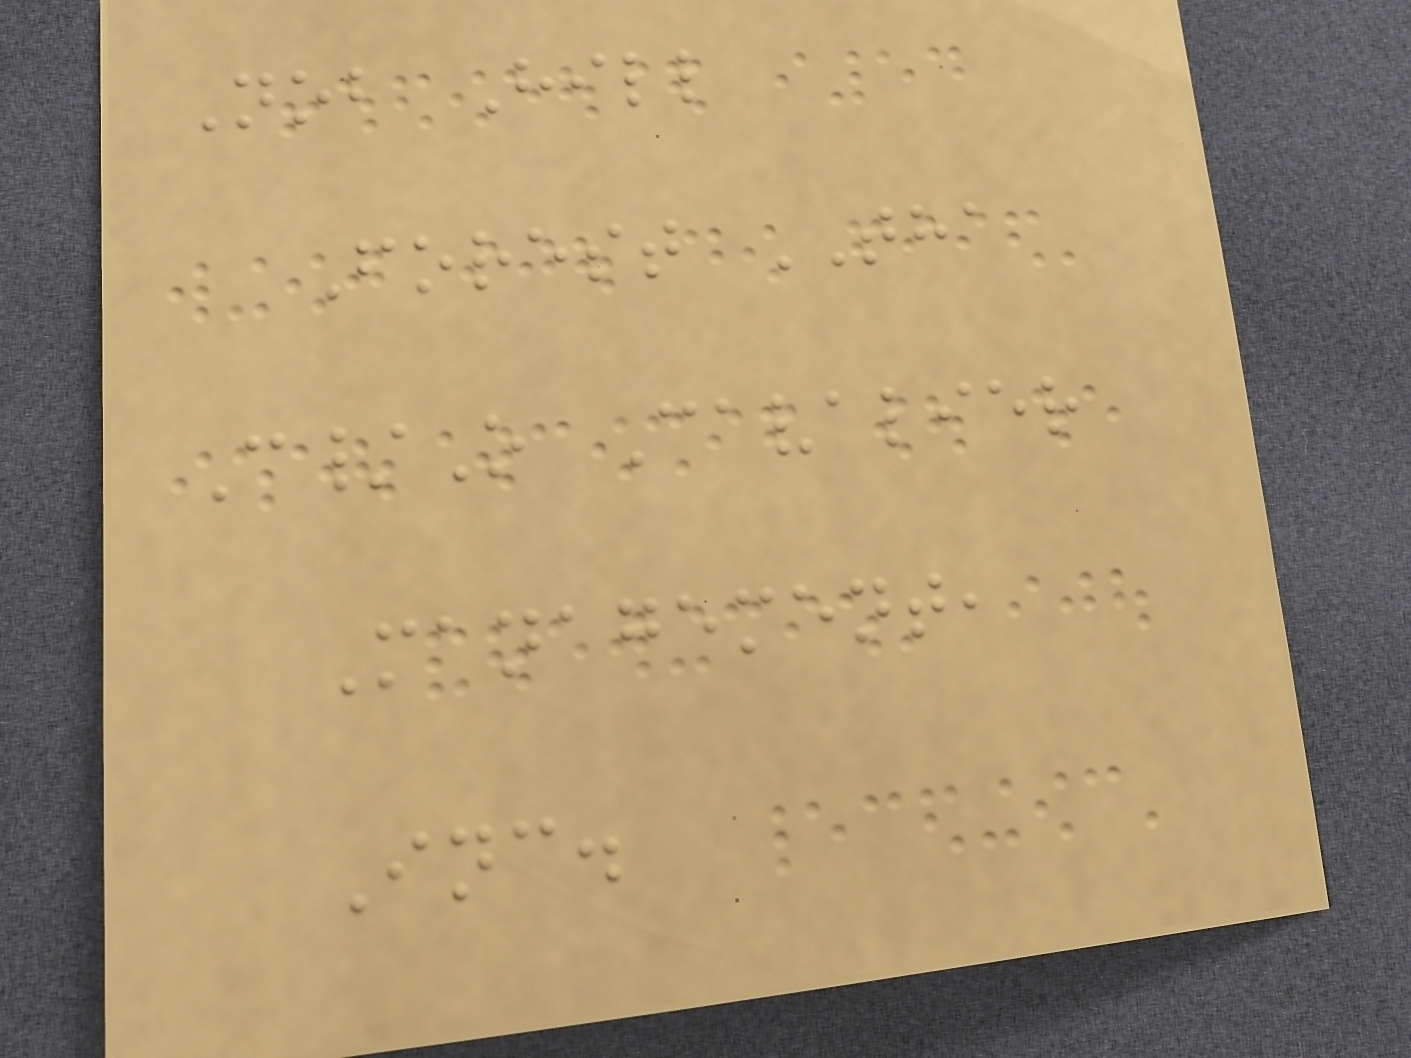Nob Hill
Forest THA
C/O Cavalier
Management,
Inc.
